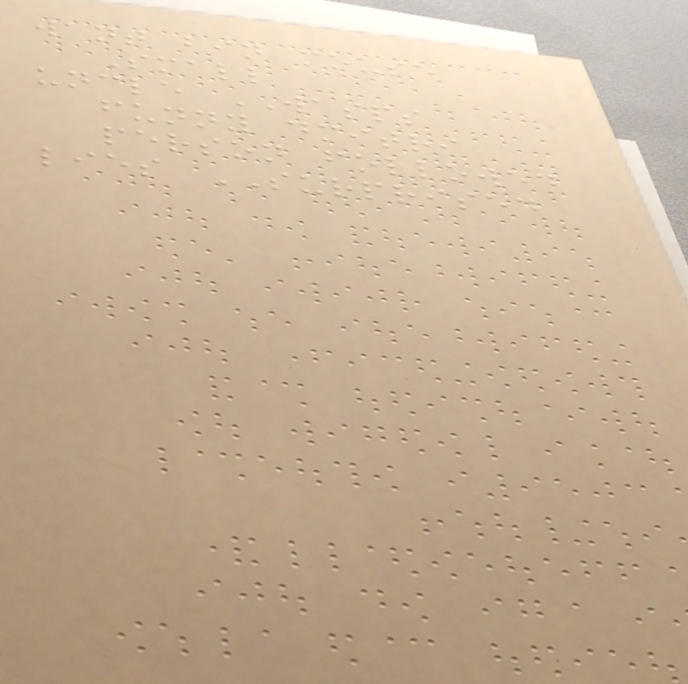want bin mouse
Small
uncle WASPS
funny dmitri
person followed
lies SURPRISED
